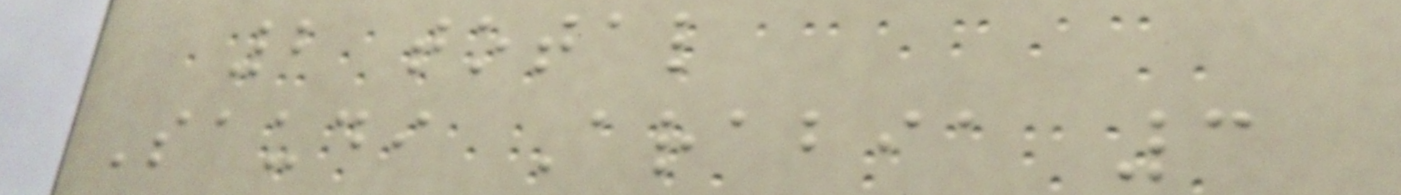2 total
Saudi Arabia 3
